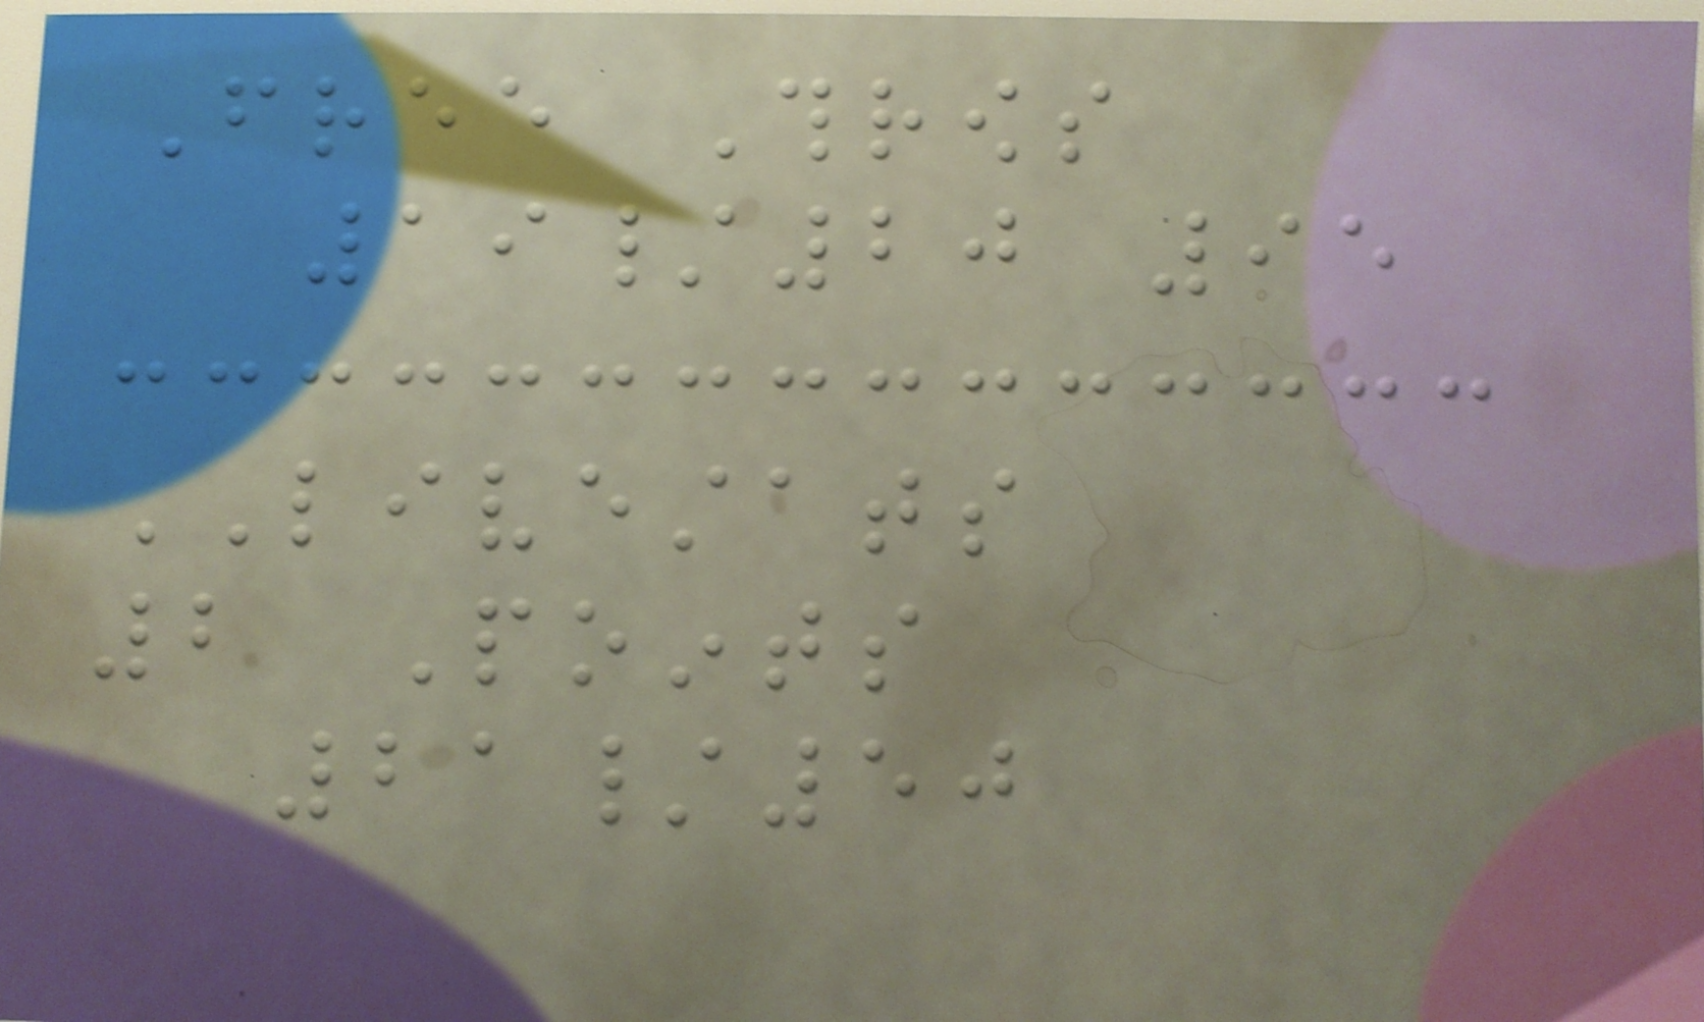Free Throws
19/20 95
LIVESTATS
2 Points
21/50
